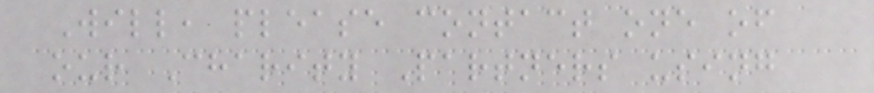Will, please contact one of
our Charity Partners using
